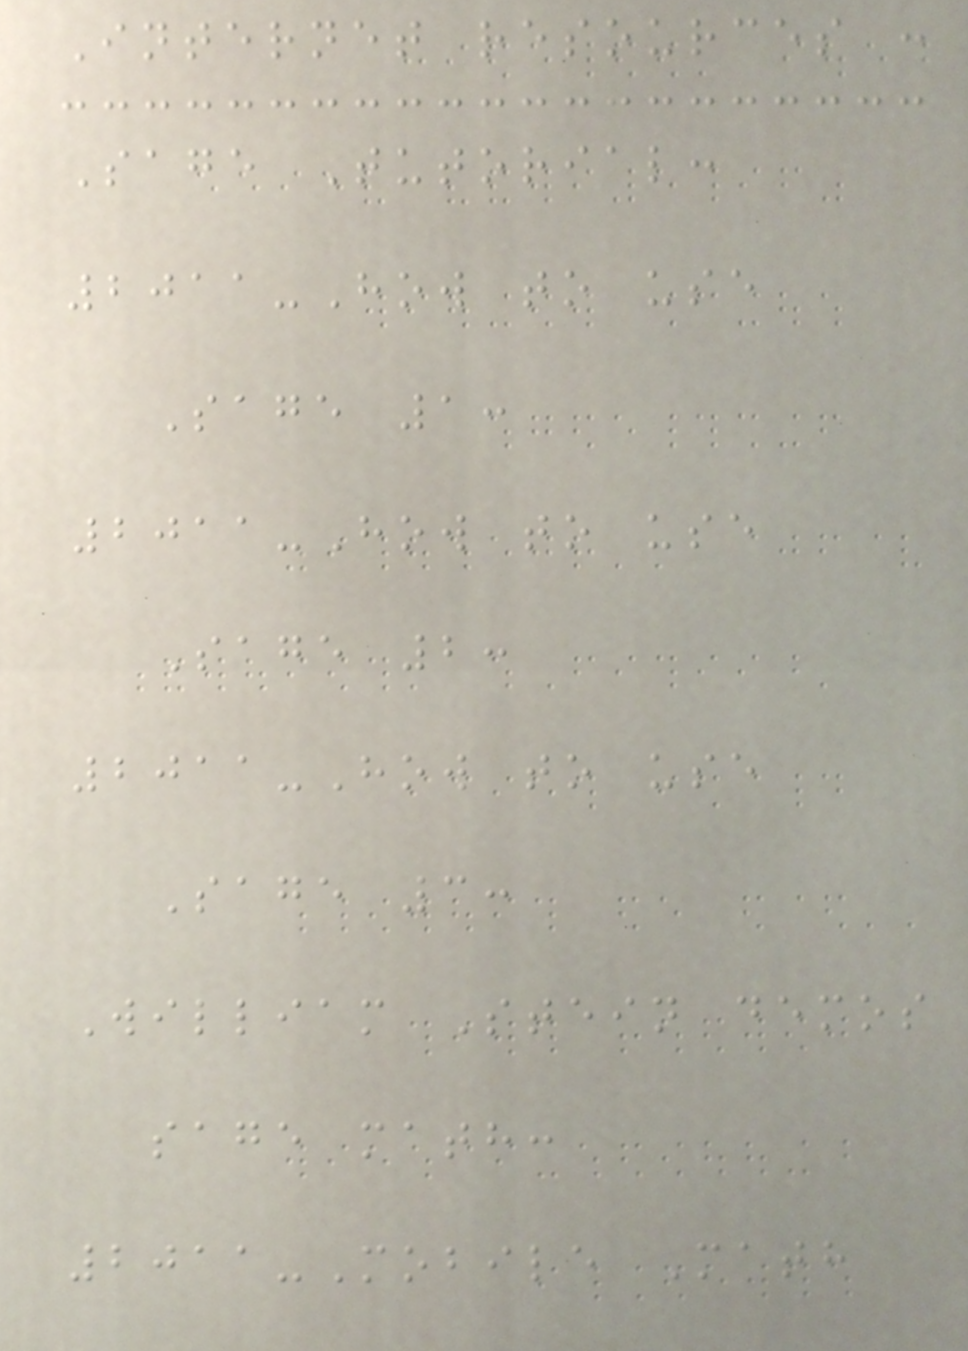Internet resources :
Sage Tutorial:
2011-How to use
Sage 1:
2011-How to use
Sage 2:
2011-How to use
Sage 3:
William Stein demos
sage math:
2011-Mobile Math
